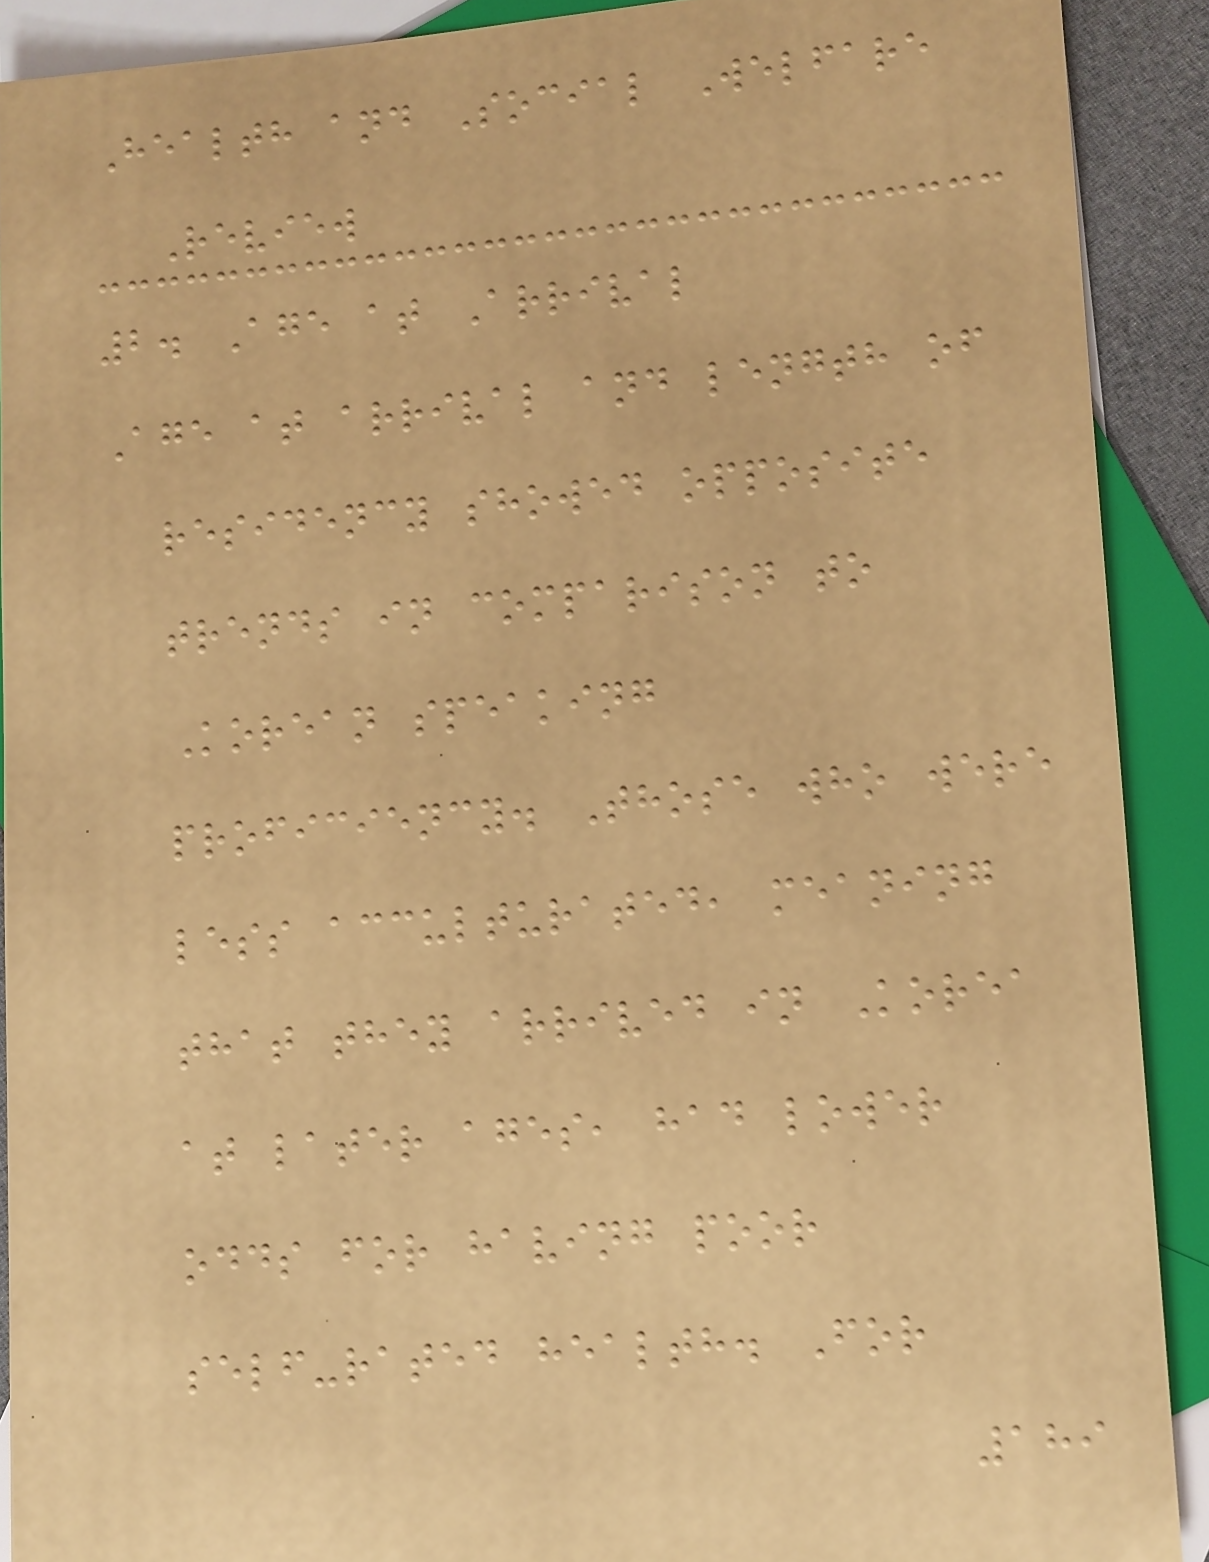Health and Social Welfare
Review
2. Age at Arrival
Age at arrival and length of
residency showed opposite
trends in comparison to
Korean speaking
proficiency. Those who were
less acculturated, meaning
that they arrived in Korea
at later ages, had lower
odds for having poor
self-rated health. For
189
